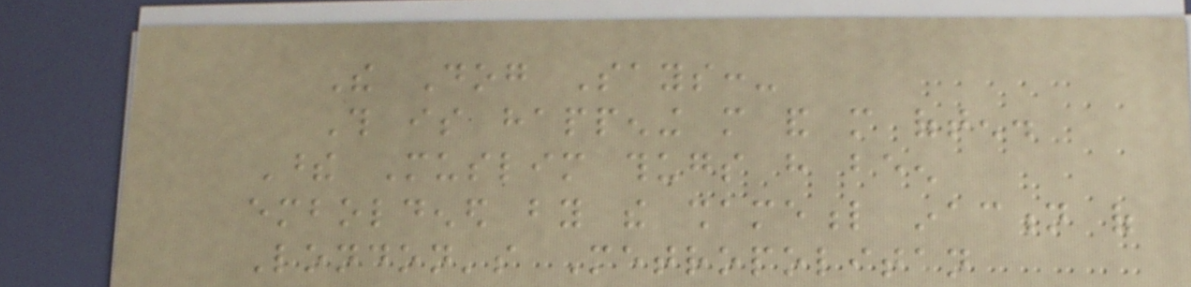The Dog Says:-
This is happening more and more often.
These Muslim thugs have been
emboldened by the shameful inaction of
London's Metropolitan
